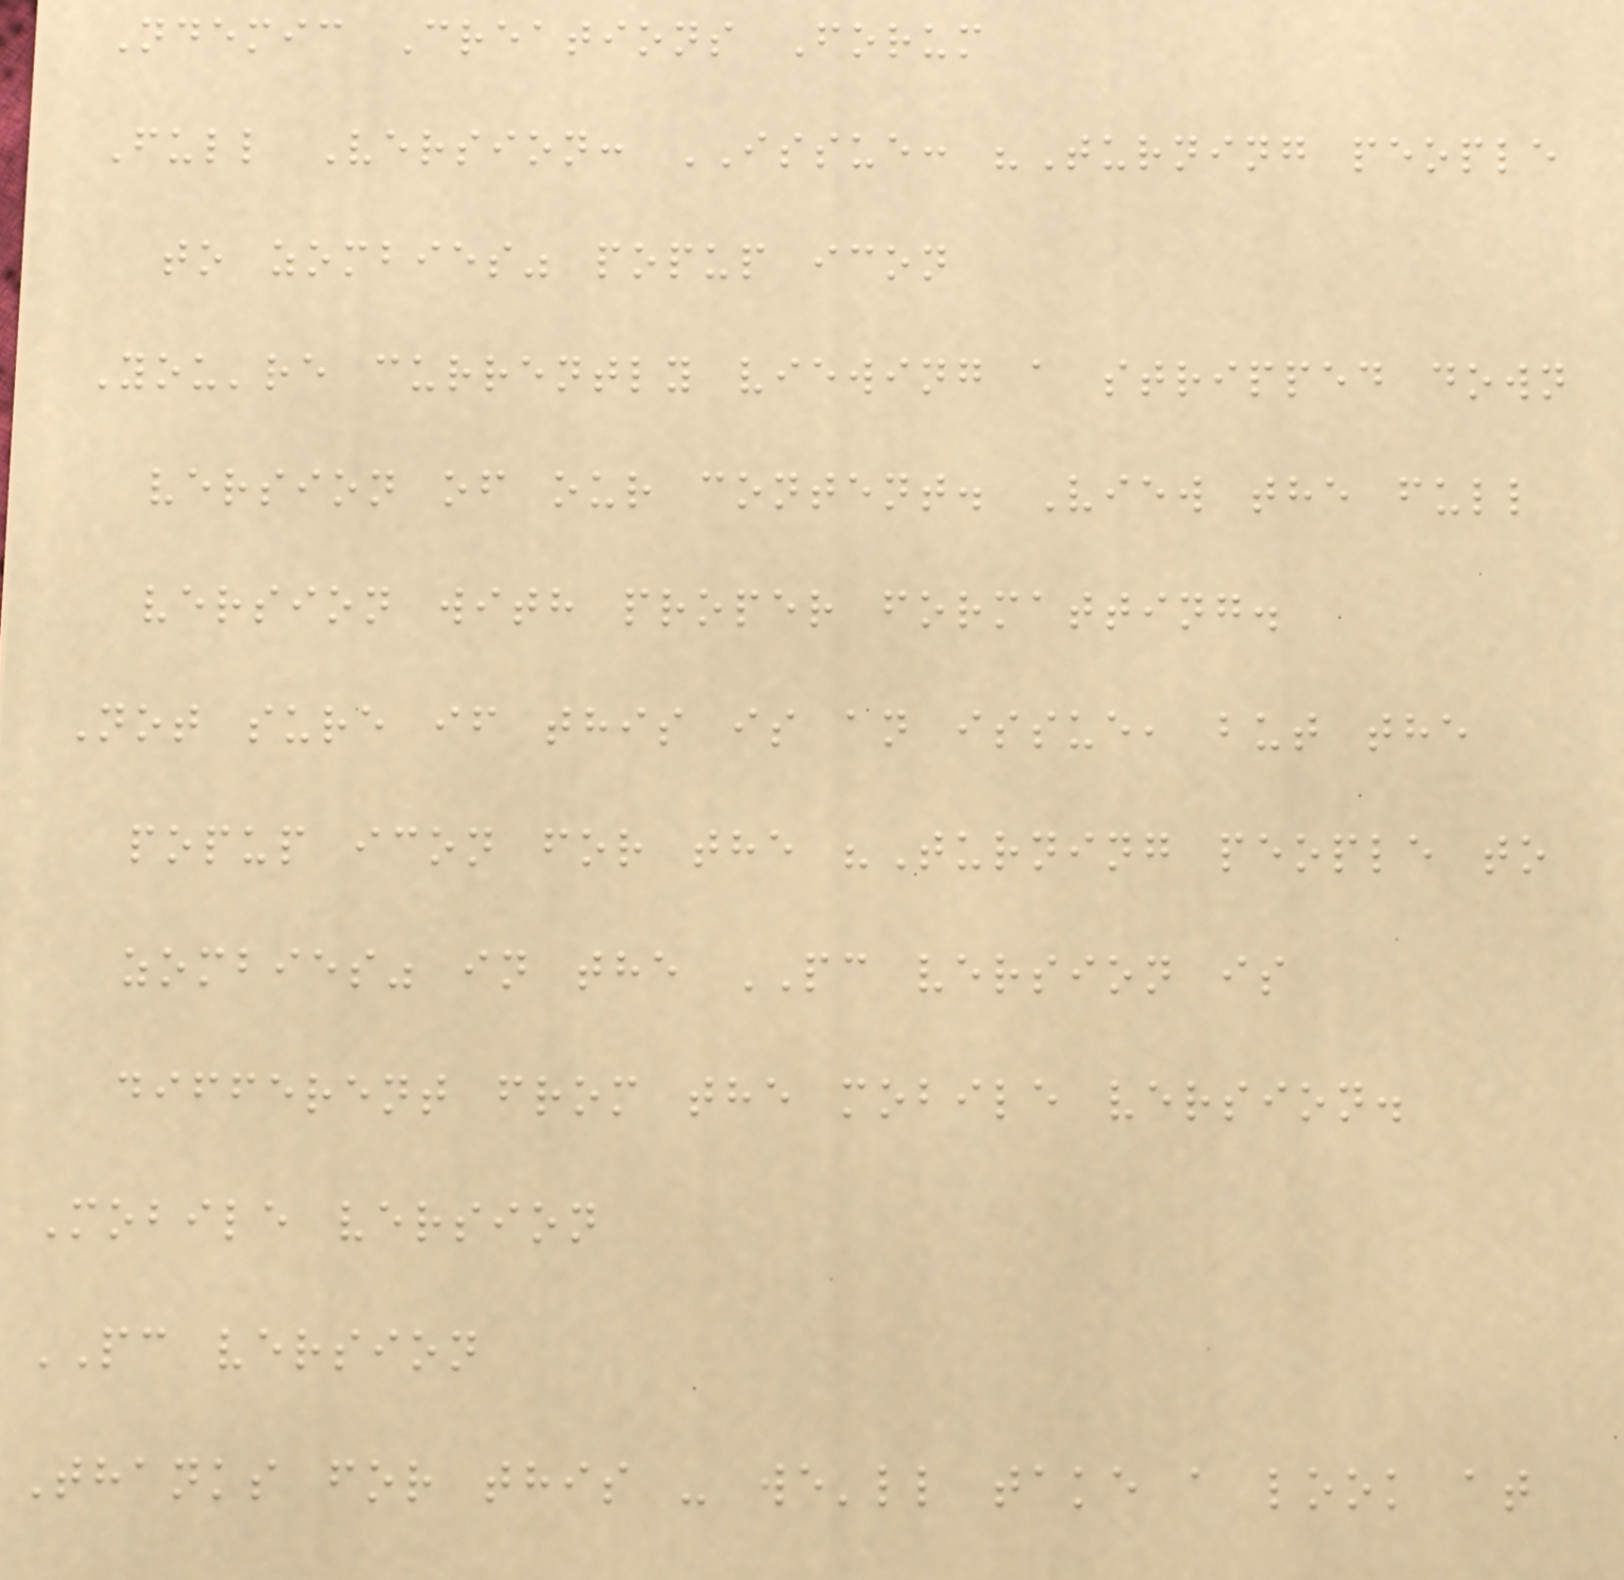Ndemic Creations Forum
Full Version: ISSUE: "Turning people
to zombies" popup icon
You're currently viewing a stripped down
version of our content. View the full
version with proper formatting.
Not sure if this is an issue, but the
popup icon for the "Turning people to
zombies" in the PC version is
different from the mobile version.
Mobile version
PC version
Thanks for this - we'll take a look at
